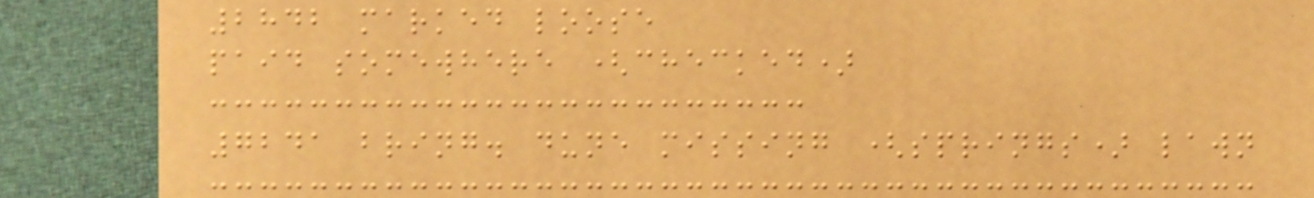2842 marked loose
paid somewhere (checked)
7241 bring. dune missing (springs) lawn
